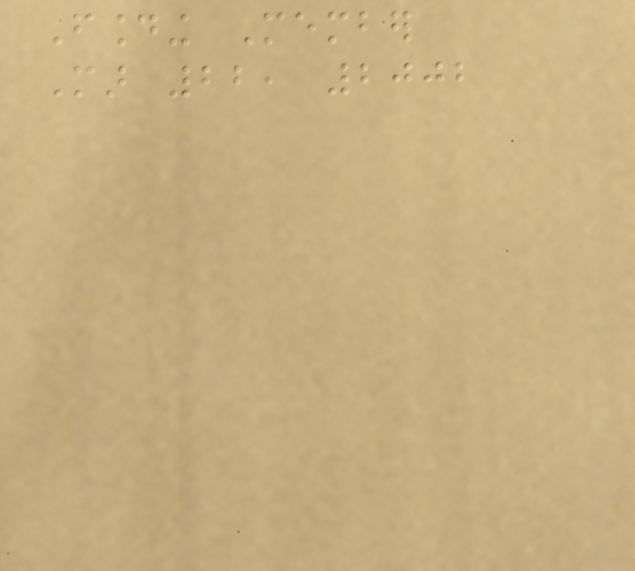Founding Member
Mar 22, 2002
